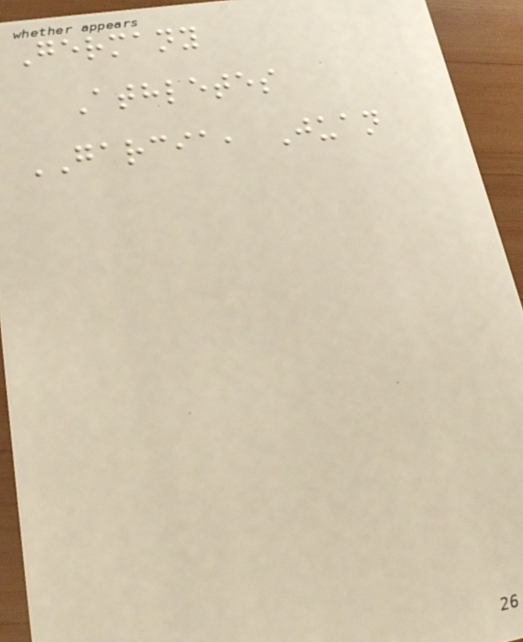Germany
Athletes
GARCIA, Juan
